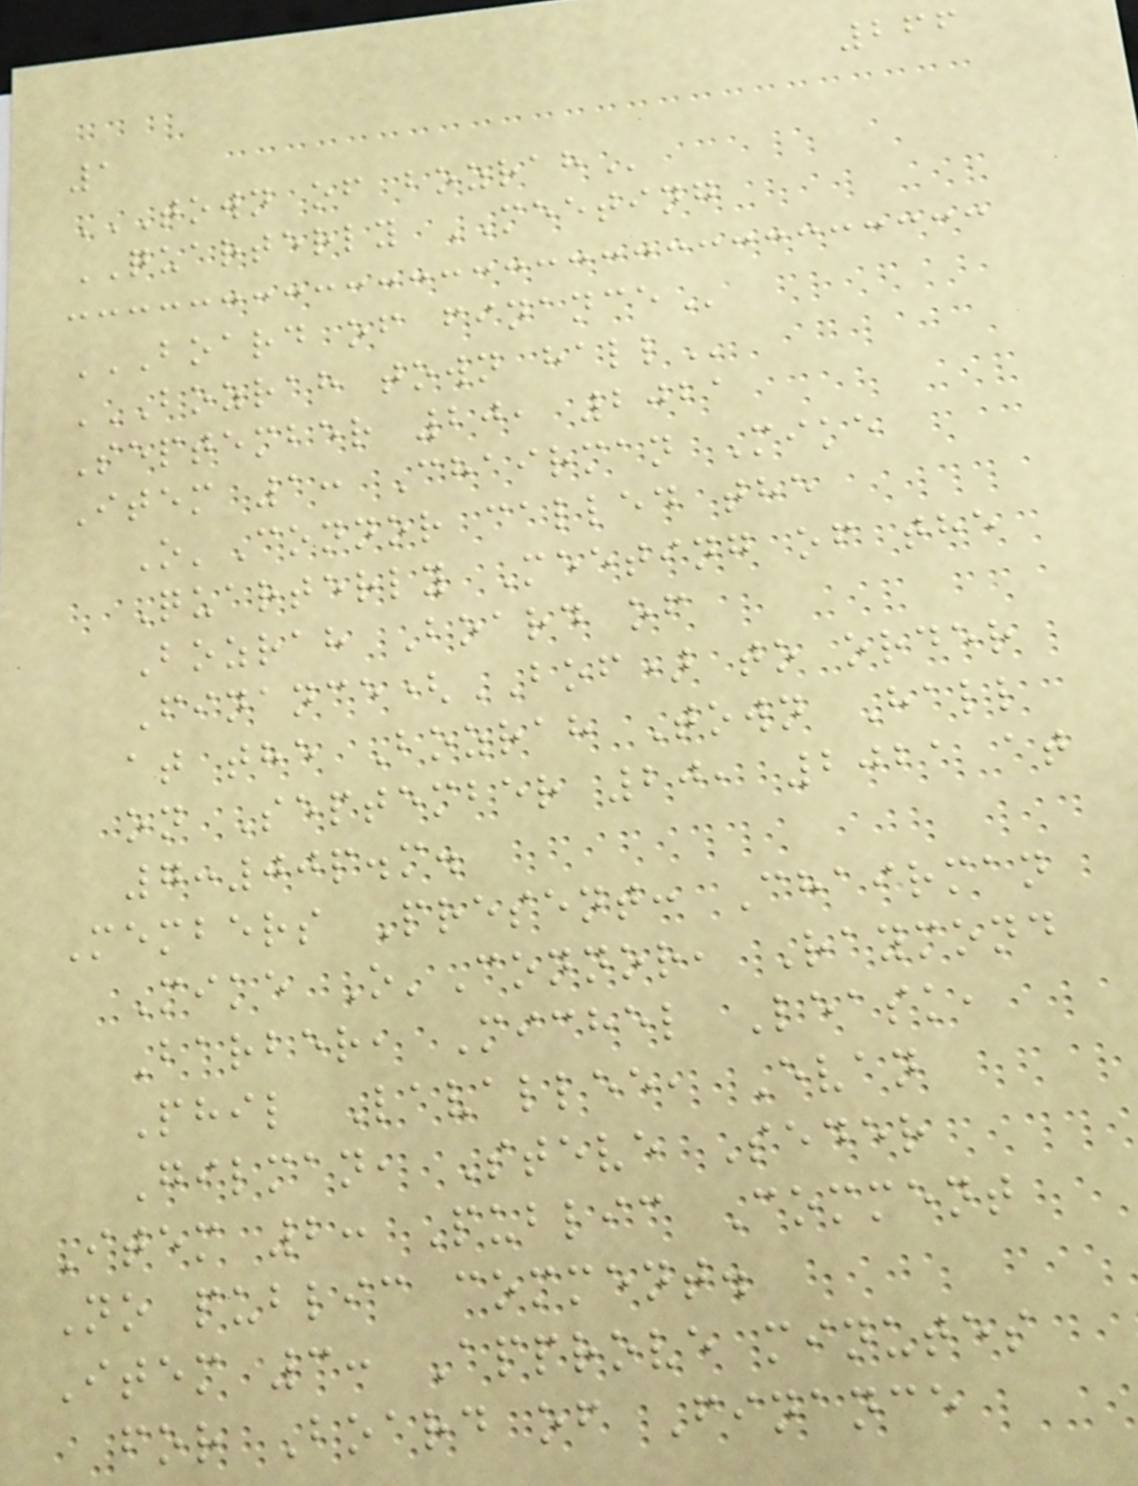266
1
TOWN OF BOZRAH
QUARTERLY MEETING
BOARD OF FINANCE
BOZRAH TOWN HALL
September 20, 2021
Item 1: Chairman Mike
O'Connor called the
Quarterly Meeting of the
Bozrah Board of
Finance(BOF) to order
at the Bozrah Town Hall
on September 20, 2021 at
7:00p.m.
Members Present: Chairman
Mike O'Connor, Raymond
Barber, Michel Leask,
Phil Lavallee, Evan
Gilman, Steve Seder
Item 2: Public Comment
No public comment.
Item 3: Approve minutes
for Board of Finance
